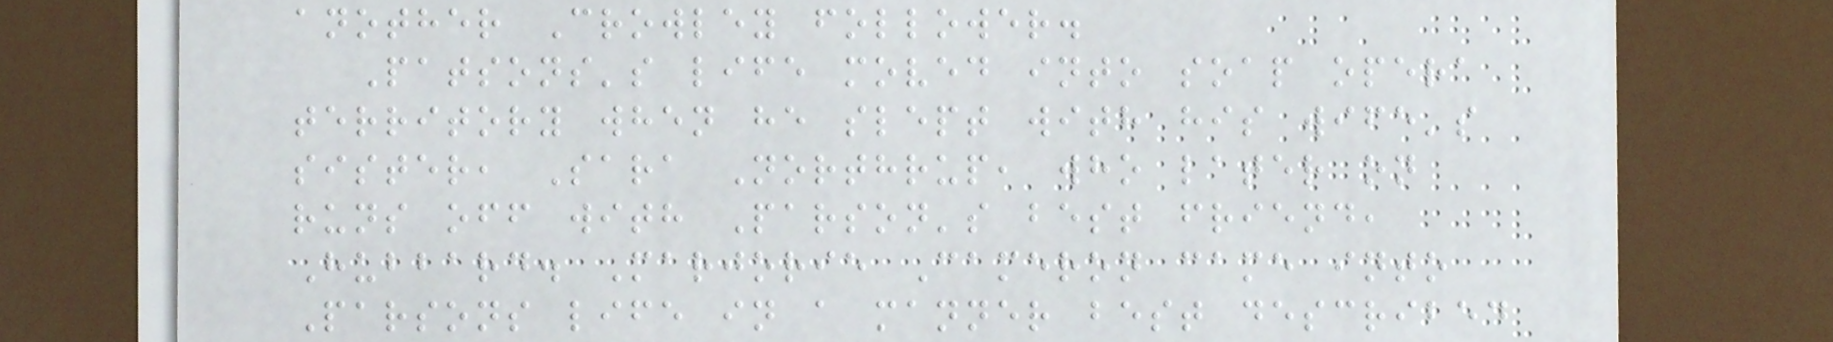another Crowley follower.
Patsons's life moved into soap opera
territory when he slept with his wife's
sister, Sara Northrup, who later on
runs off with Parson's best friend,
Hubbard. Marjorie Cameron came into
Parsons life in a manner best described
